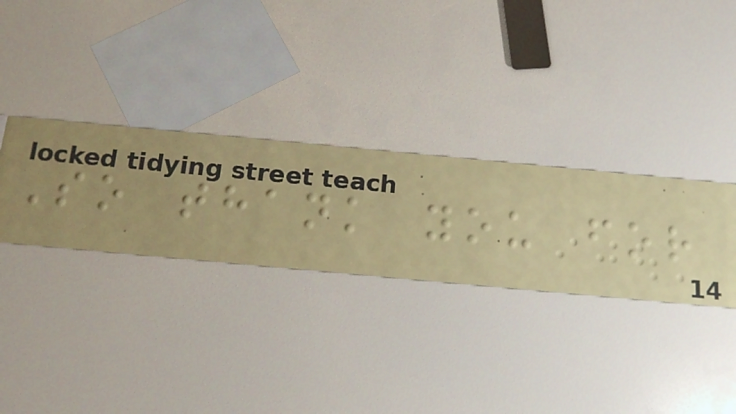So thank you for
